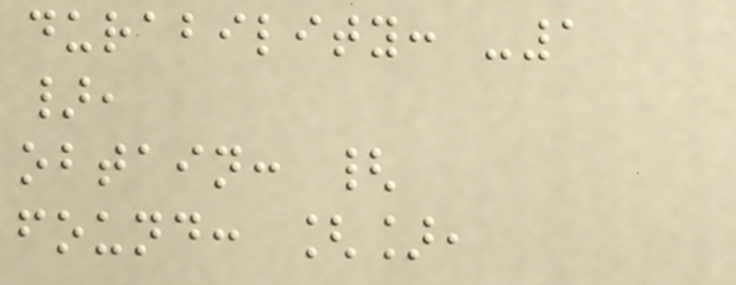durability: -1
},
obtain: {
found: [],
